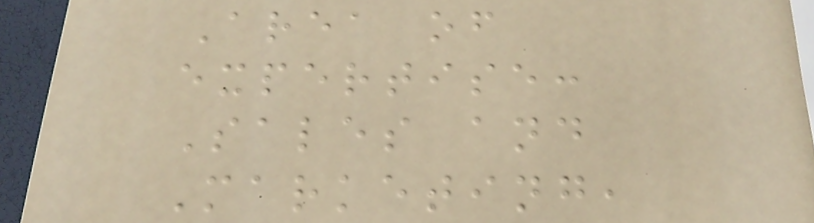Area of
expertise:
Sales and
Marketing,
